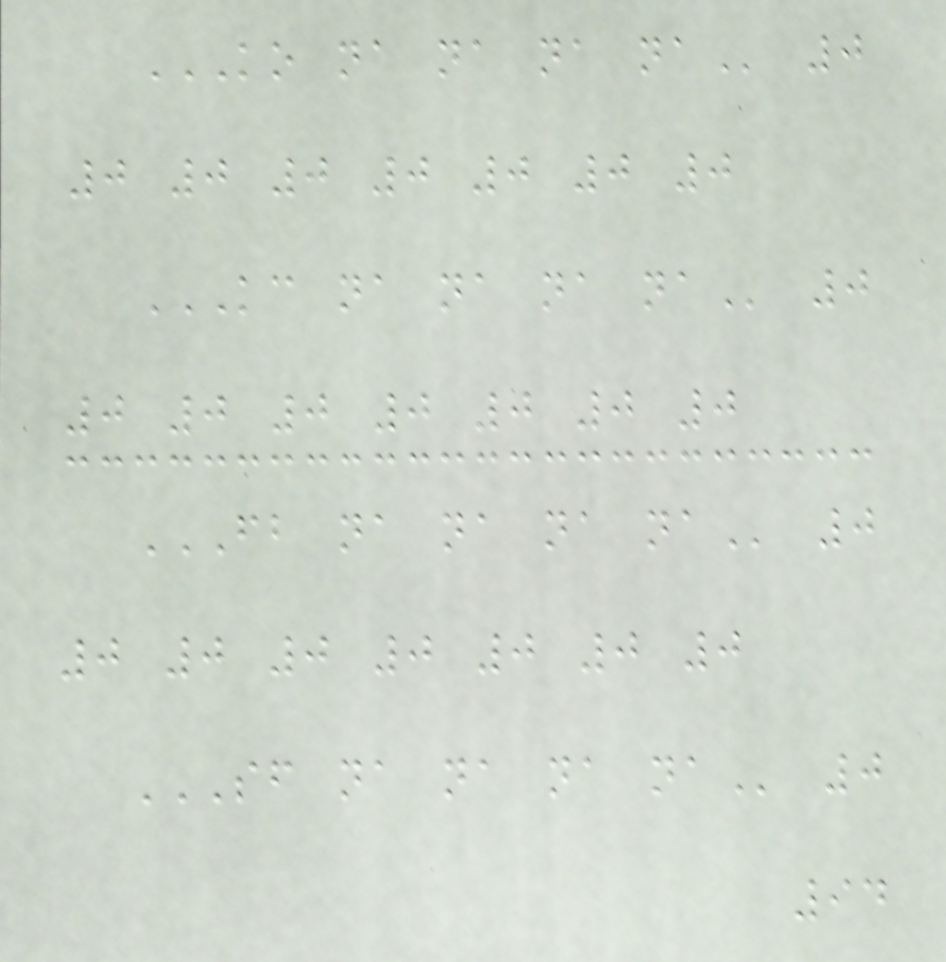KO NA NA NA NA 0
0 0 0 0 0 0 0
KC NA NA NA NA 0
0 0 0 0 0 0 0
FB NA NA NA NA 0
0 0 0 0 0 0 0
SF NA NA NA NA 0
94
